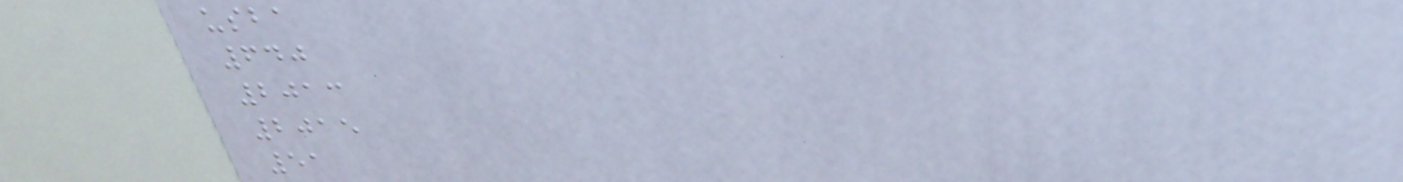usba
640
2013
2015
51
